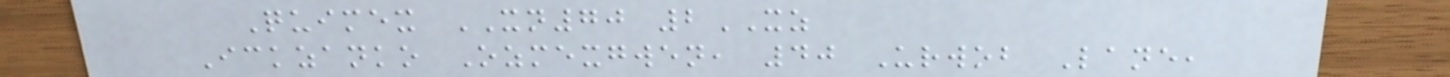Quimex XN70 2XZ
Ickzanko Ozmexgwen, 40 Urwob Lane,
